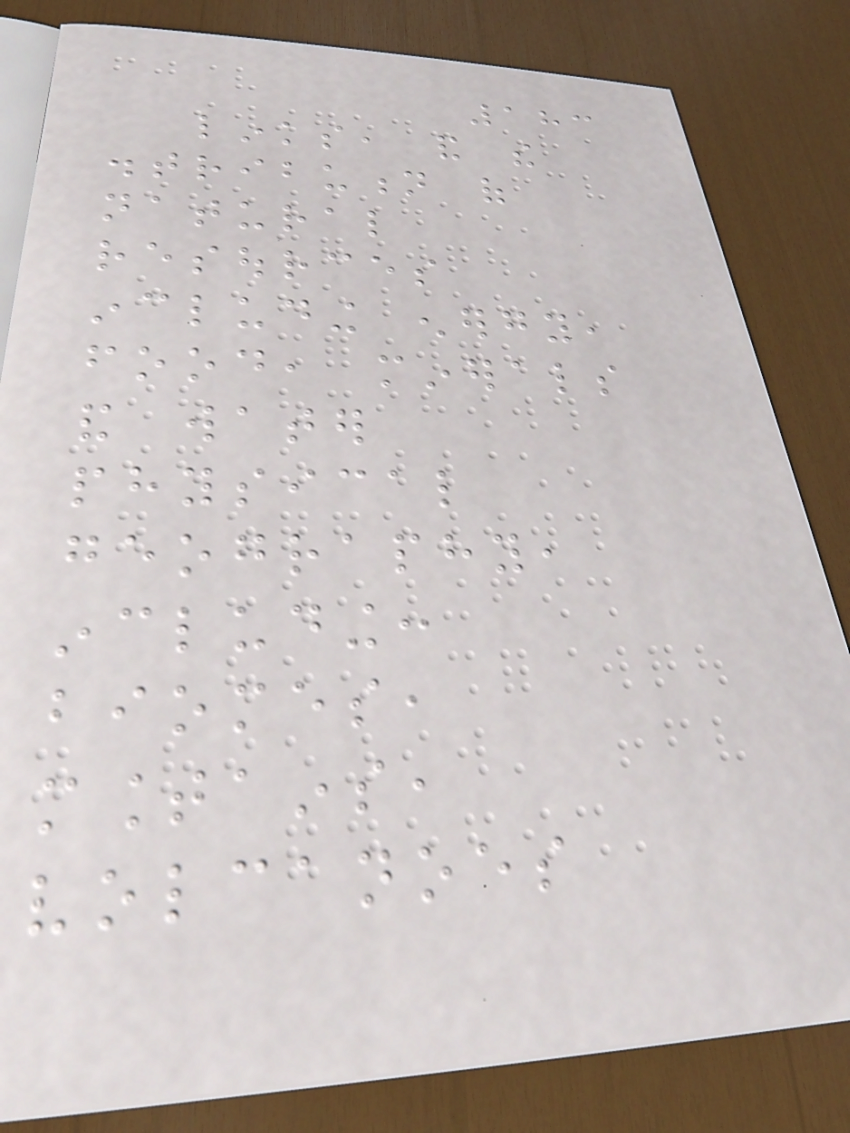183
links, and the
distribution of
natural
resources
including energy,
food, minerals
and water
physical
geography,
including:
biomes,
mountains,
volcanoes
